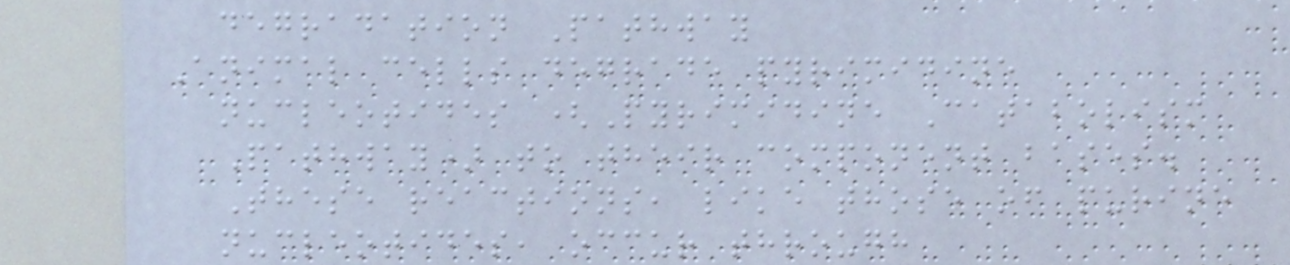degradation Pathway
Animal cells degrade pyrimidine
nucleotides (Pyrimidine Catabolism
Pathway) to their component bases.
These reactions, like those of purine
nucleotides, occur through
